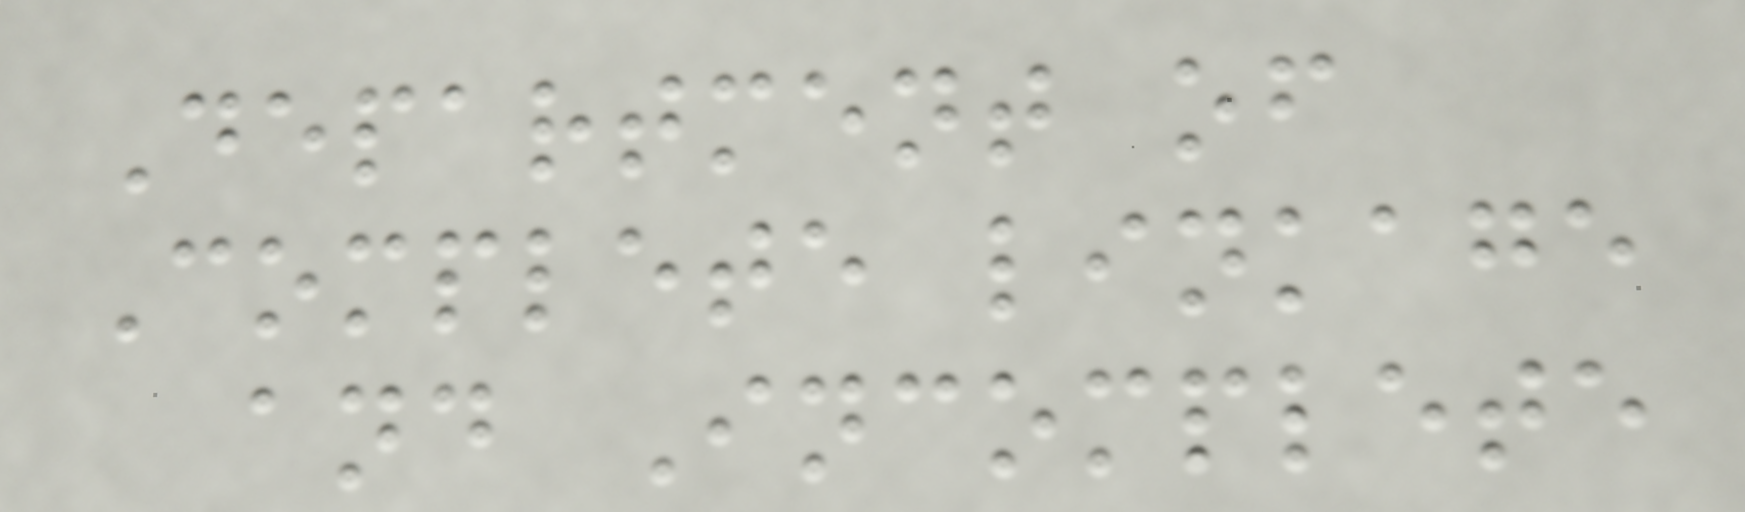Department of
Complete linkage
and Incomplete
